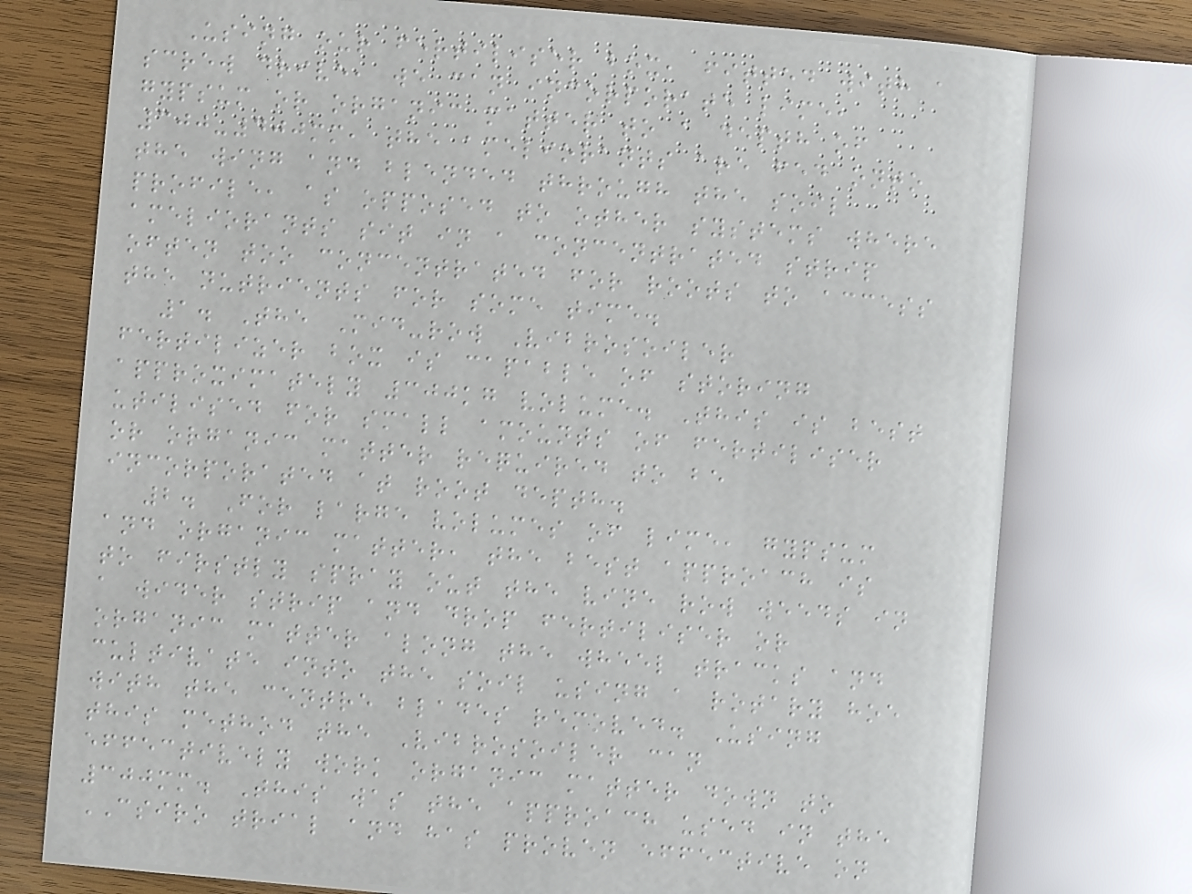Using our fertiliser box, fitted with a
screw drive, we can incorporate lime,
gypsum or organic matter to a depth of
300-400mm, the ameliorants are fed onto
the wing and blended through the soil
profile, as opposed to other systems where
ameliorants sit in a concentrated strip
often too concentrated for roots to access
the nutrients for some time.
1. The Mid-row Vibrosoiler
fertilizer box is capable of storing
approximately 300kg volume. This is best
utilised for small amounts of fertiliser
or organic matter required to be
incorporated at root depth.
2. For large volumes of lime, gypsum
and organic matter, the best approach is
to firstly spray out the vine row weeds in
a wider strip and drop fertiliser or
organic matter along the wheel tracks and
cultivate into the soil using a rotary hoe
with the centre blades removed. Using
this method the Vibrosoiler can
effectively work organic matter down to
300mm. This was the approach used in the
CSIRO trial and has proven effective on
